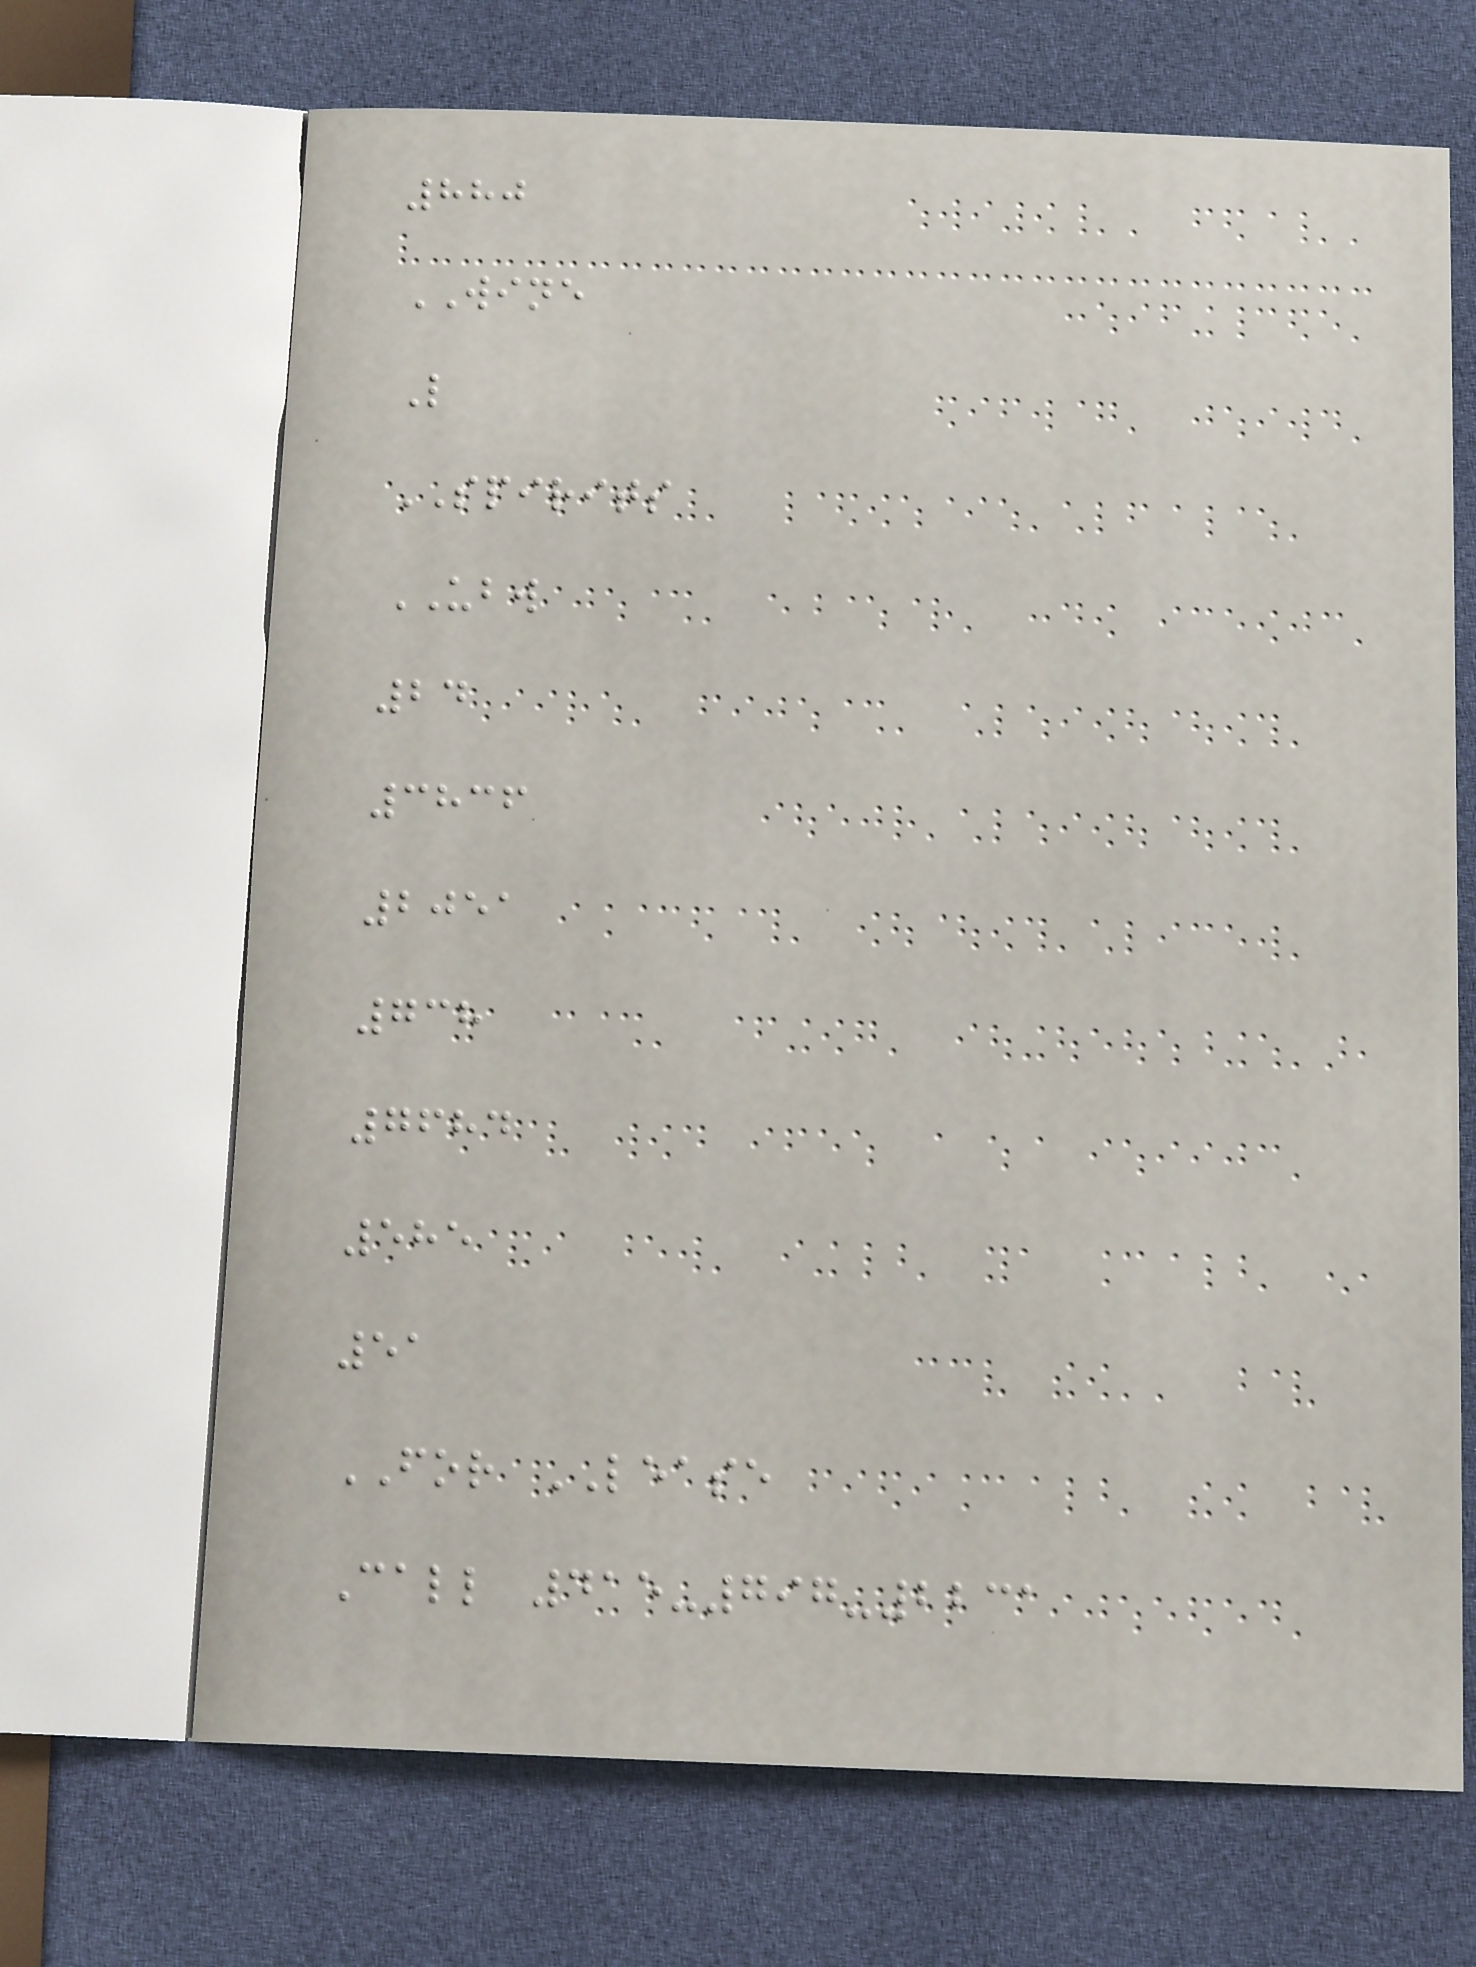880
WINE
L
SPIRITS
UBW
24
3836
2051
738
7684
585
51
FOR LEASE
Call 415-797-2231
